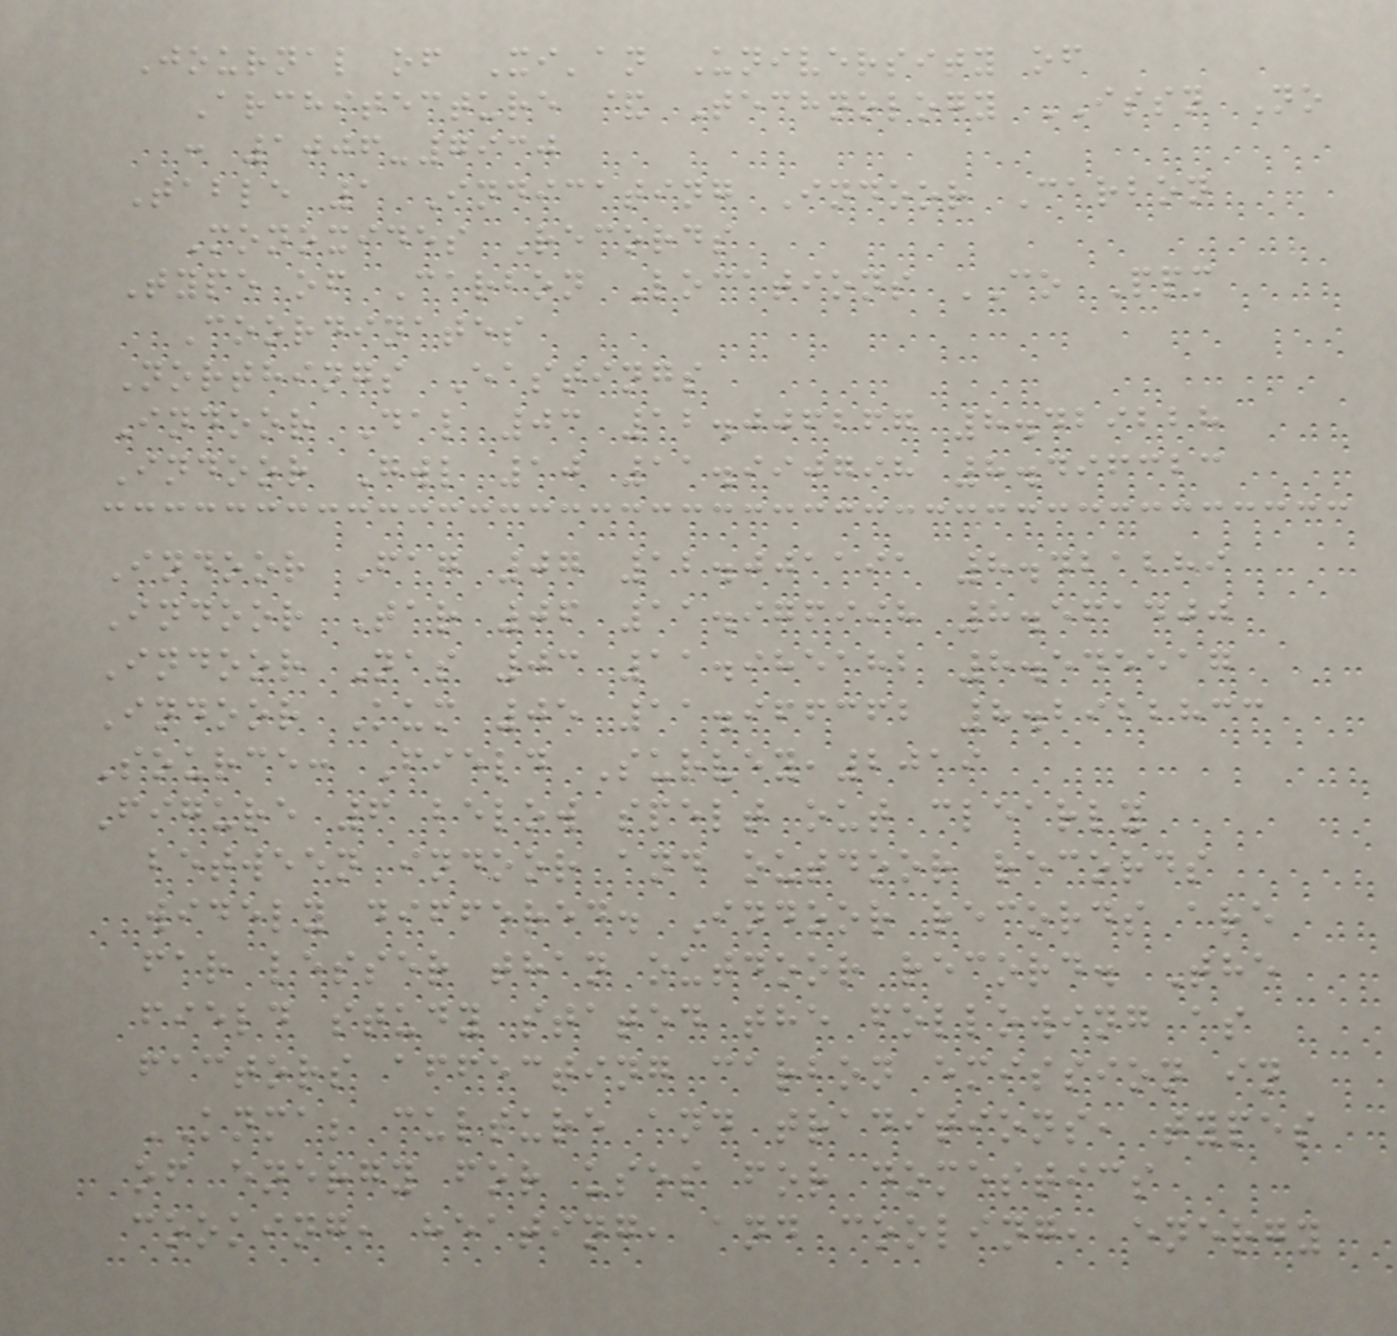Journal of Xi'an University of
Architecture & Technology ISSN No
: 1006-7930
Table 1 Indicating Indoor Carbon
Monoxides Records
Type of Carbon Locations CO Ppm
Coordinates
Northings Eastings
Indoor Dal 03 12.006267 8.429228
Indoor Gwl 10 11.990798 8.496323
Indoor Fag 07 12.001191 8.421289
Indoor Tar 06 11.976998 8.561400
Indoor Nas 03 11.985182 8.545517
Indoor Kum 05 11.966362 8.2922833
Source: Field Survey,2019
Figure 6 below spelt out clearly
between indoor and outdoor records
widely differed. Indoor records are
far lesser than outdoor record. The
field study stated the following as
factors affecting carbon emission in
KNMA; culture and traditions, types
of energy for uses for domestics
cooking, heating, and cooling, energy
